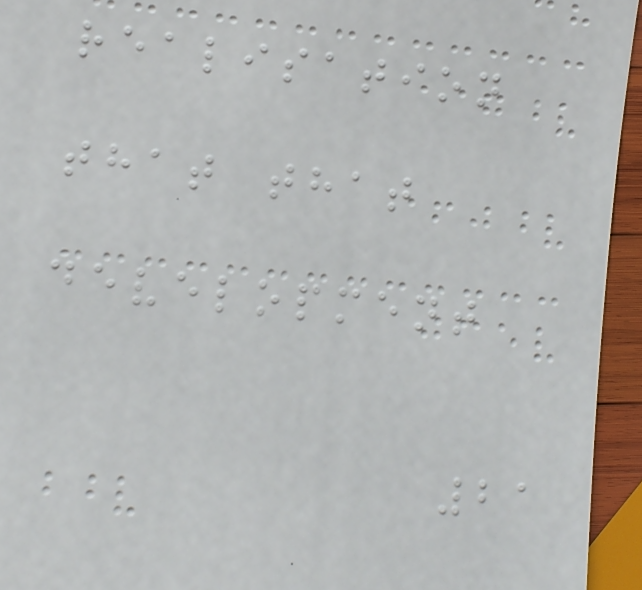realisation
that that
development
21
